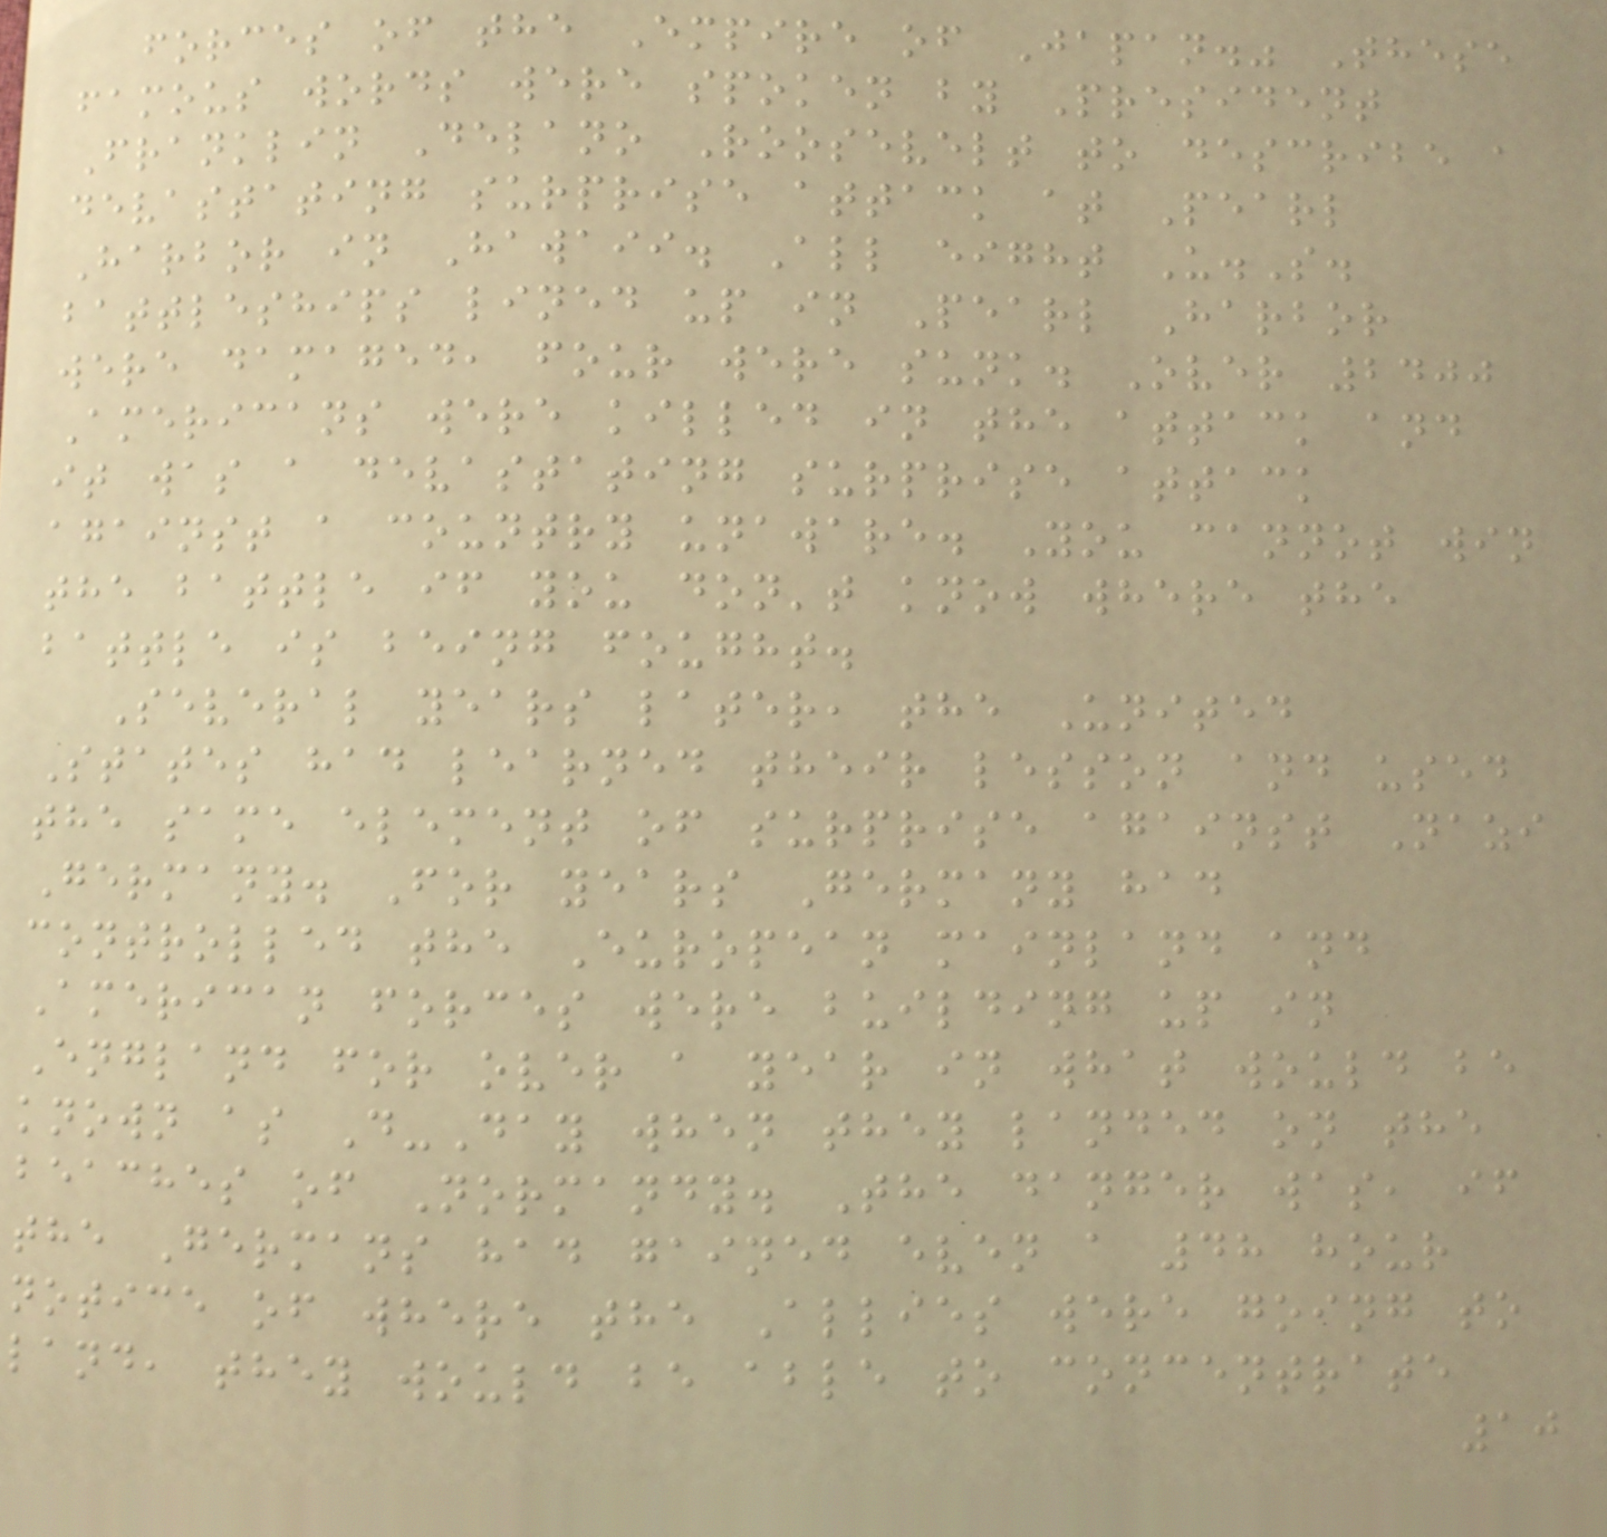forces of the Empire of Japan." These
famous words were spoken by President
Franklin Delano Roosevelt to describe a
devastating surprise attack at Pearl
Harbor in Hawaii. All eight U.S.
battleships lined up in Pearl Harbor
were damaged, four were sunk. Over 2400
Americans were killed in the attack and
it was a devastating surprise attack
against a country unaware. You cannot win
the battle if you don't know where the
battle is being fought.
Several years later, the United
States had learned their lesson and used
the same element of surprise against Nazi
Germany. For years Germany had
controlled the European mainland and
American forces were building up in
England for over a year in what would be
known as D-Day when they landed on the
beaches of Normandy. The danger was, if
the Germans had gained even a 48 hour
notice of where the Allies were going to
land, they would be able to concentrate
10
